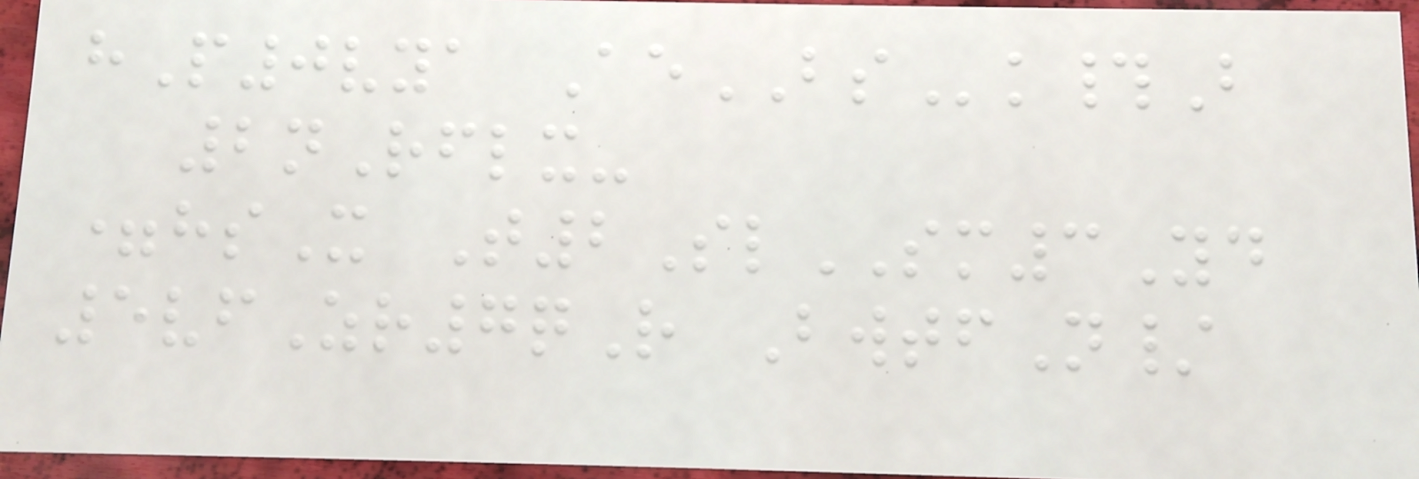hP0vya AeBSk#B
2nRflx-
=hsX T2SlSM3Yd
5vfZr7qR BwtfN/
